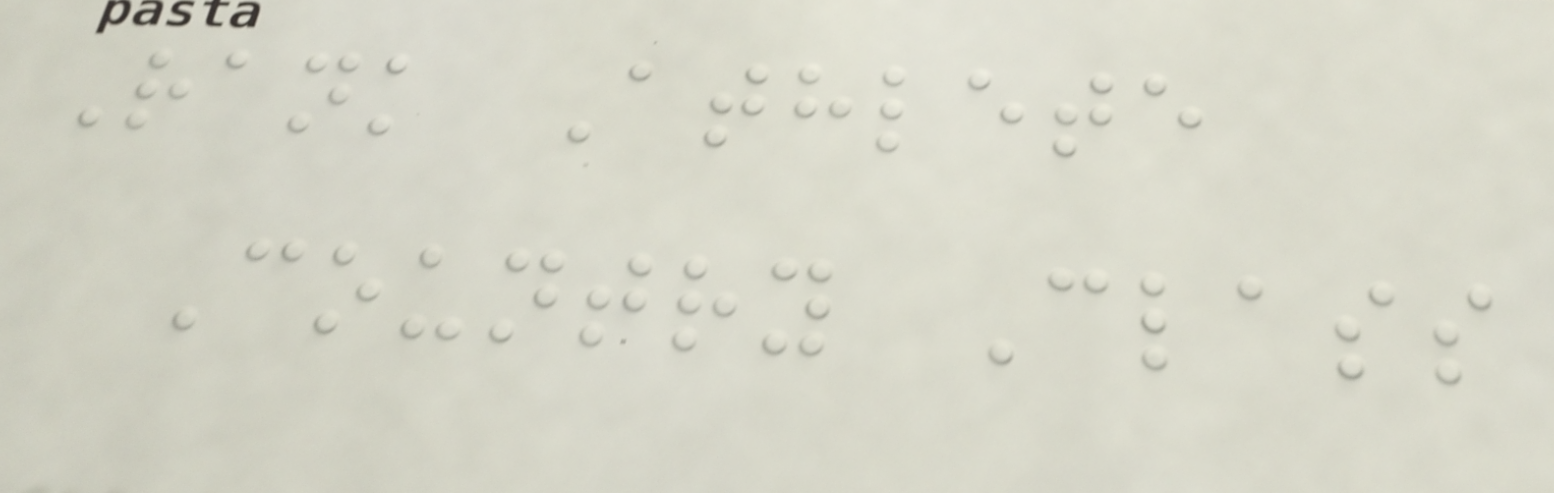Rank Athlete
Country Class
